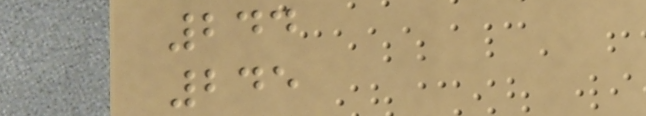244
245
